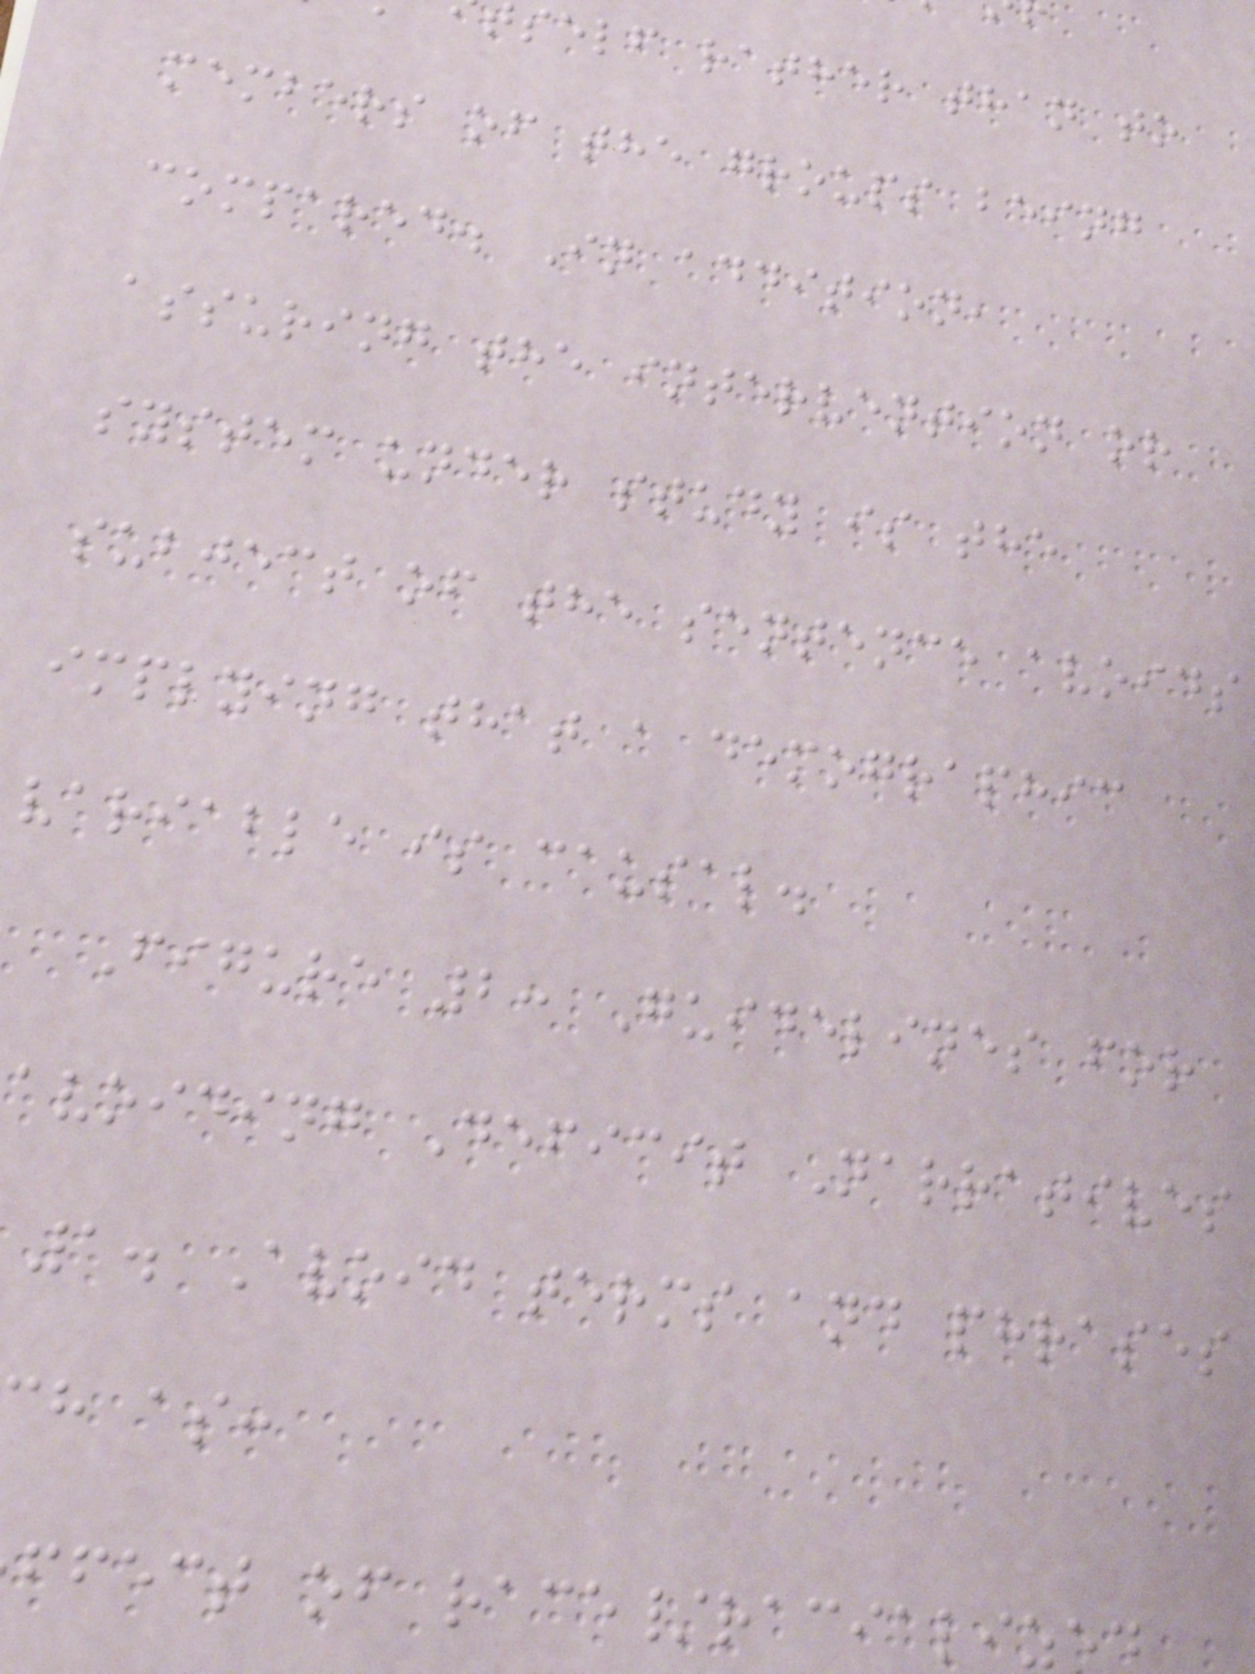self rather than to
members of the groups being
compared. In addition,
assuring the intervention or
system under study is the
subject of the sentence avoids
implying that a demographic
variable is causal.
Figure 2: Guidelines for
avoiding Deficit Narratives
1. Avoid terms and phrases
h as:
ffect of race/racialize
